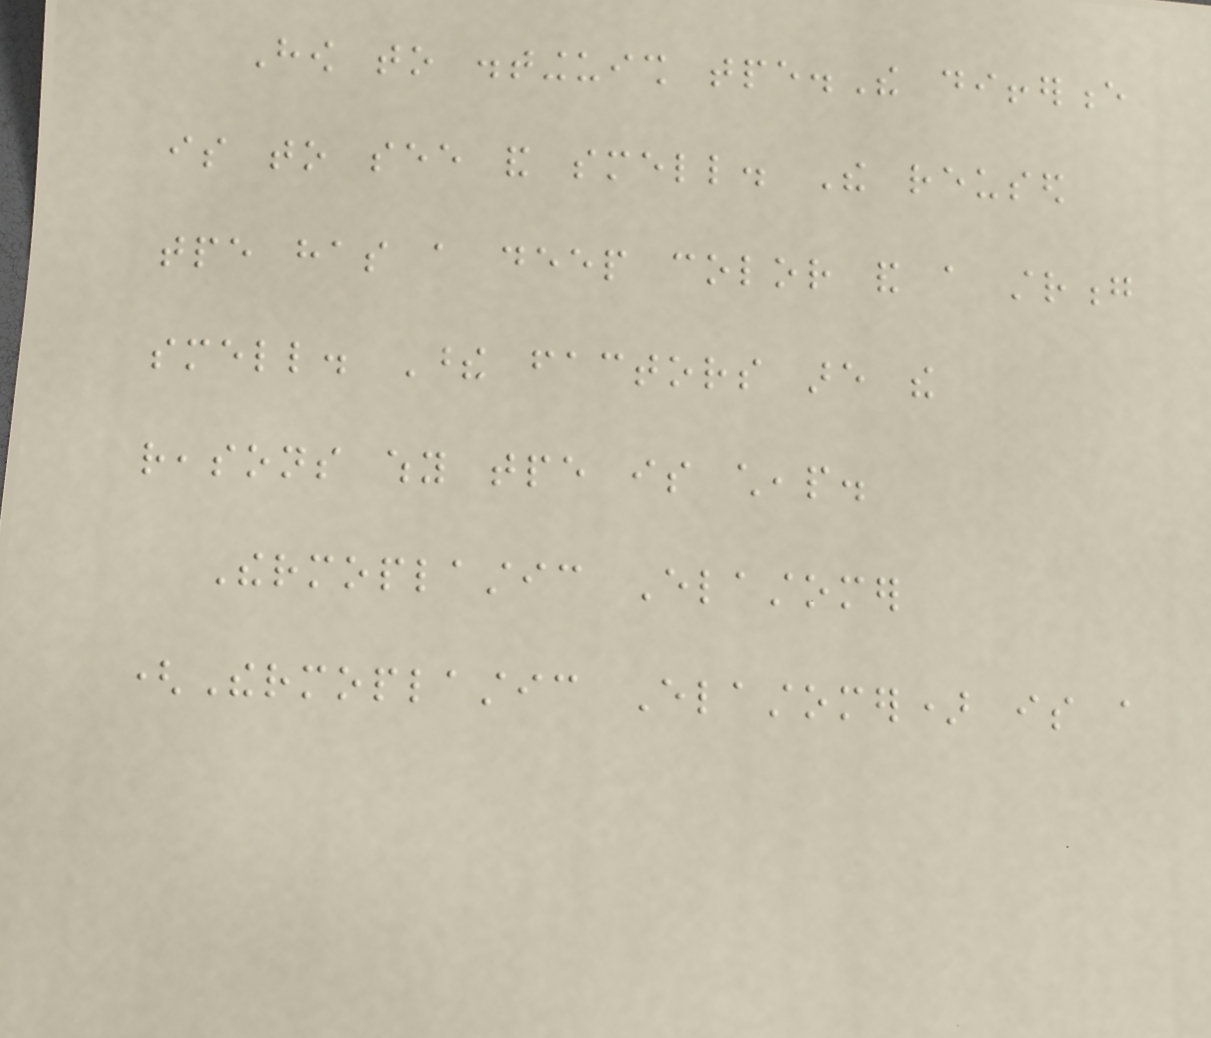How to distinguish tpe.The difference
is to see and smell. The reused
tpe has a deep color and a strong
smell. These factors are the
reasons why tpe is cheap.
Thermoplastic Elastomer
(Thermoplastic Elastomer) is a
